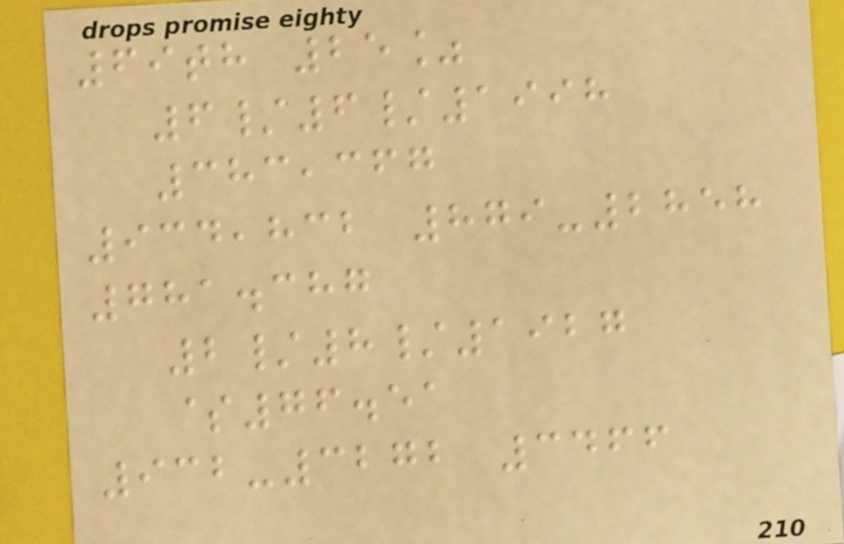69th 25%
6/6/1998
383,367
934,832 879-2858
781.387
2/8/1927
$76.51
932-3272 3466
